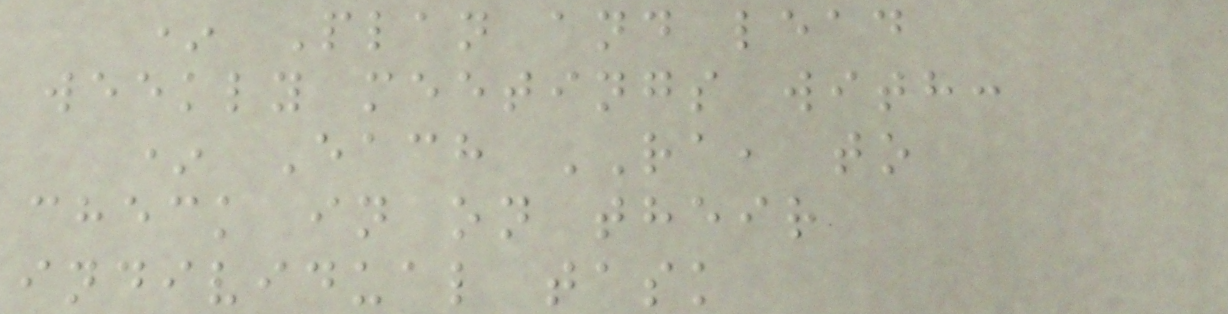* Plan and lead
weekly meetings with:
* Each RA, to
check in on their
individual task
